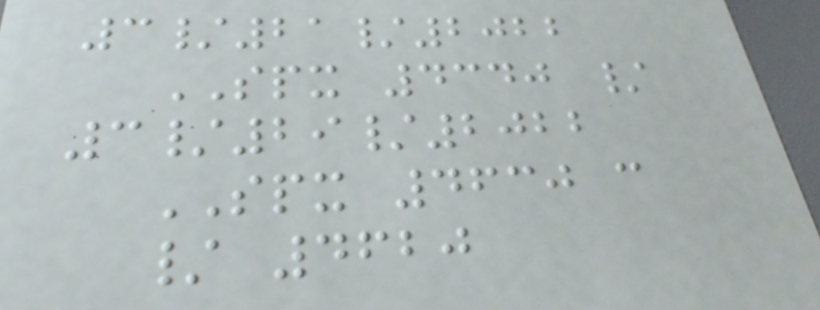3/21/2022
SPX 4340 /
3/29/2022
SPX 4630 c
/ 4620
